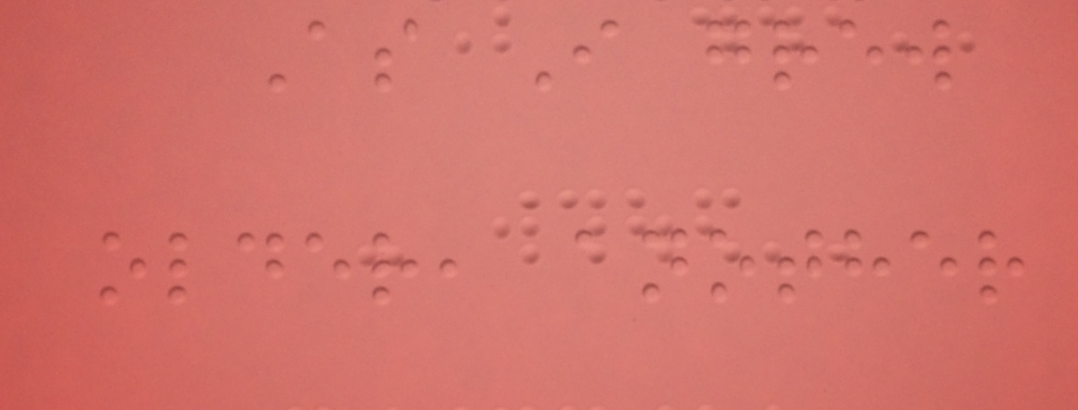As I grew
older, another
